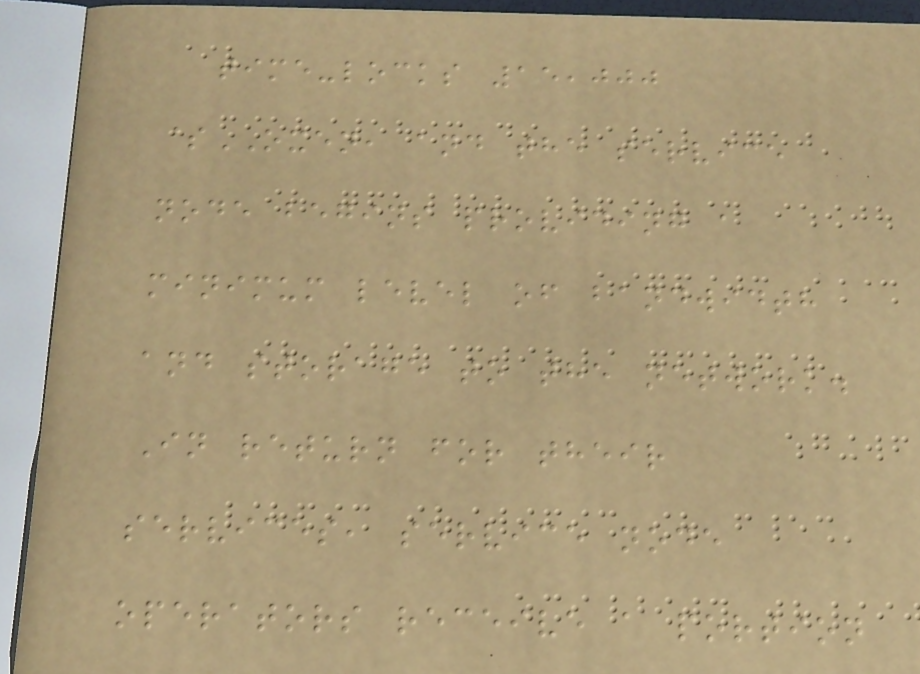time-locks 15,000
$OXEN, and the service
node begins providing a
minimum level of bandwidth
and storage to the network.
In return for their
services, service node
operators receive a portion
